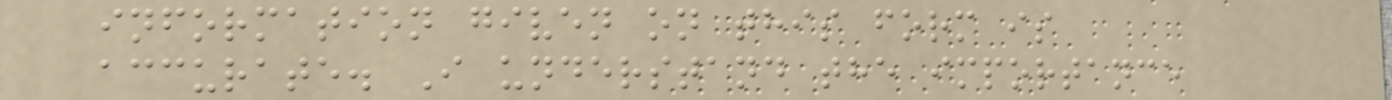information given on this form is
accurate. I understand the importance
